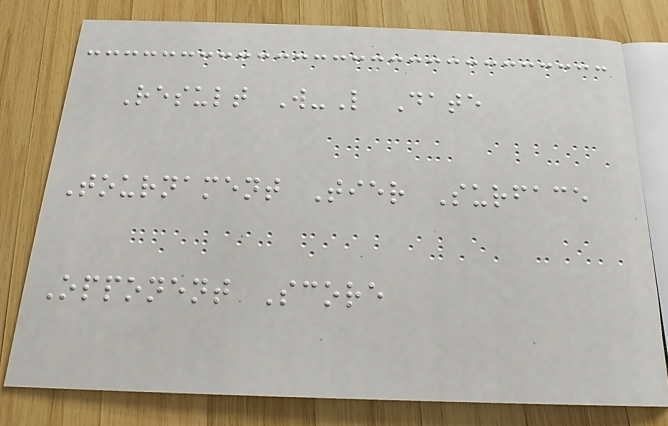Result W-L Date
Tournament Tier Surface
Opponent Score
